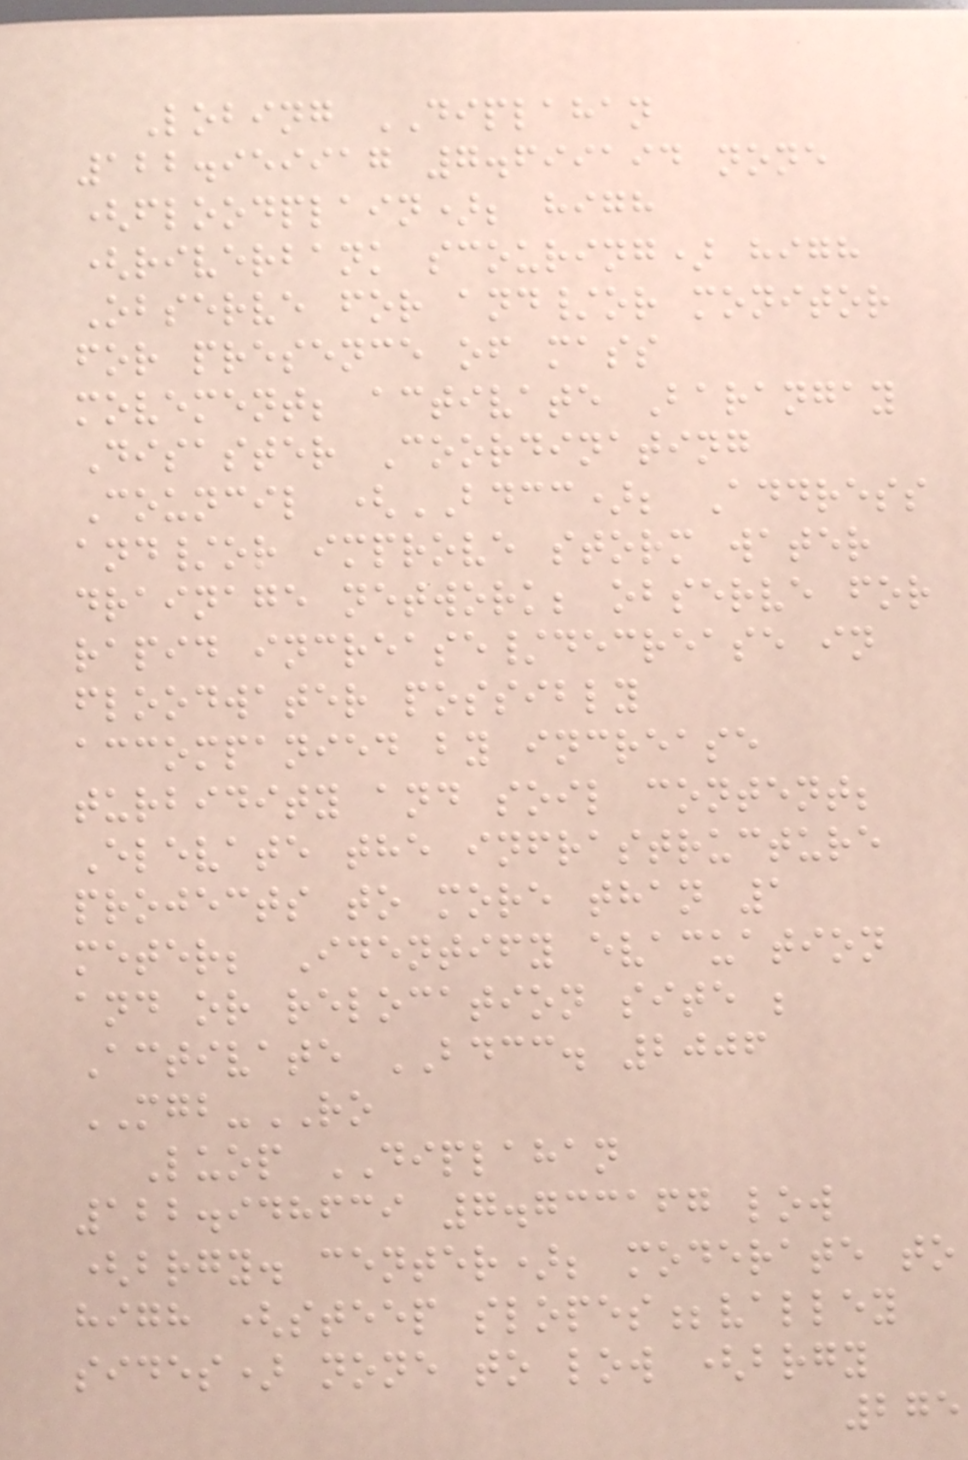Lobing DIPLAHAN
122.959917 7.699194 none
(floodplain); high
(riverbank scouring) high
Observe for and/or monitor
for presence of mass
movement; activate Barangay
Disaster Coordinating
Council (BDCC); Address
and/or improve storm water
drainage network; observe for
rapid increase/decrease in
floodwater possibly
accompanied by increase
turbidity and soil content;
Elevate the infrastructure
projects to more than 1
meter; Identify evacuation
and or relocation site ;
Activate BDCC. 2006
MGB-RO
Luop DIPLAHAN
122.948639 7.733167 low
(brgy. center); moderate to
high (steep slopes;valley
sides) none to low (brgy
275
